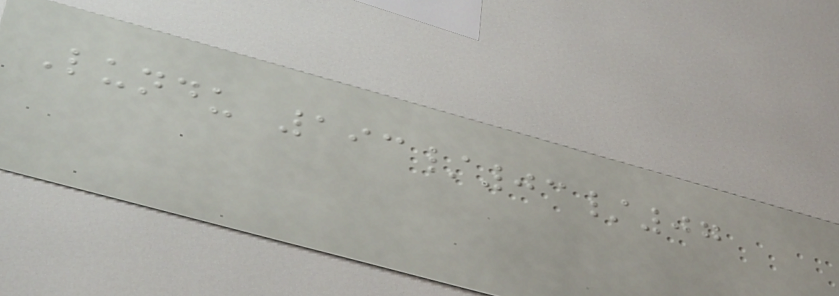Lundu 193/03/07
